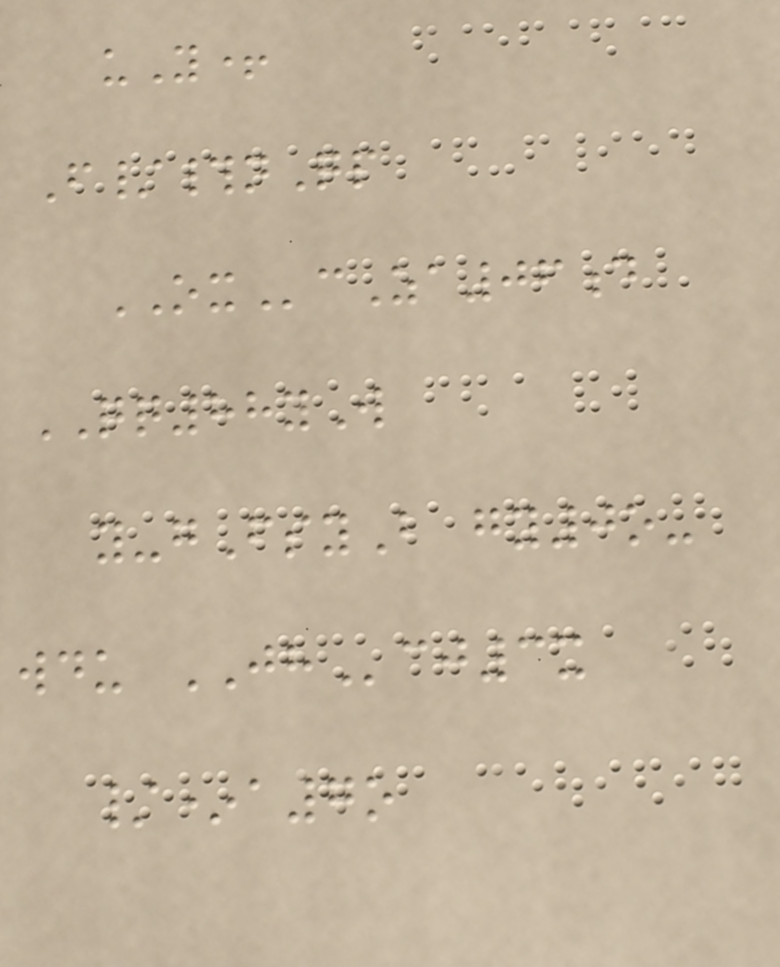uY+
F/#nQp
OXcZa06d
QQ88yW
y-gFsyB gy0o-
wdu JHcj3x
/*a7o
